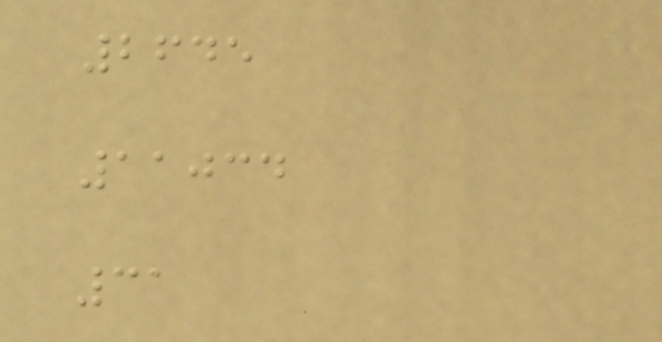2645
11034
31
